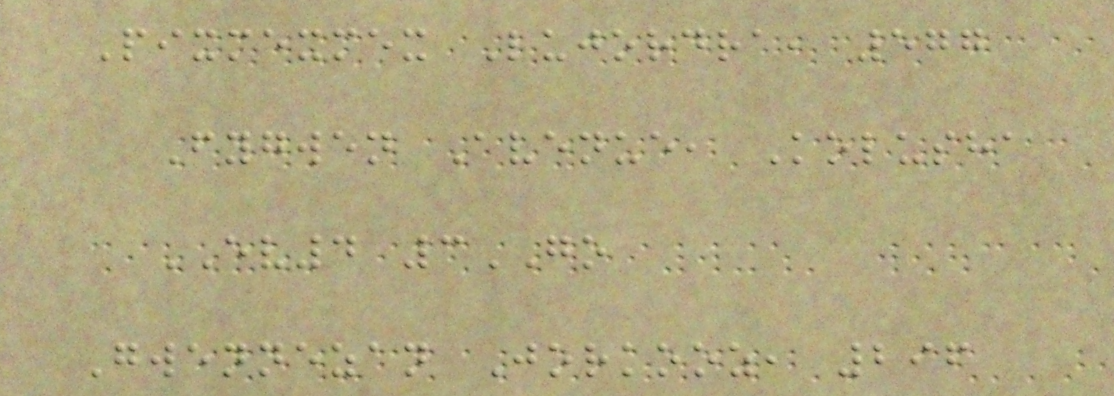Pixmexmex Lujordra, 577
Fygwen Avenue, Kolusha
EV4 3GO
Gwennezan Jorkooz, 296
